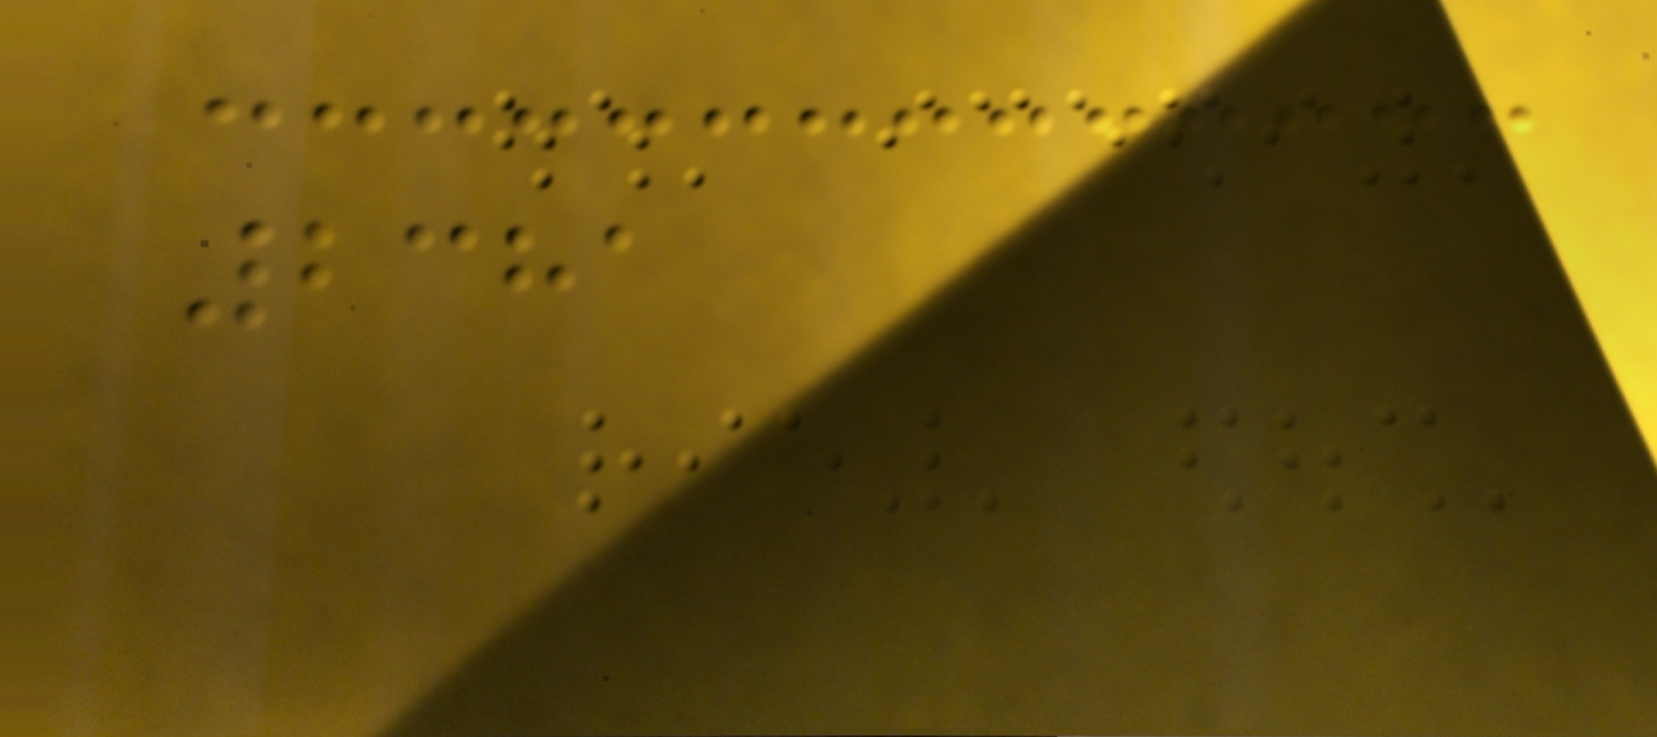2381
